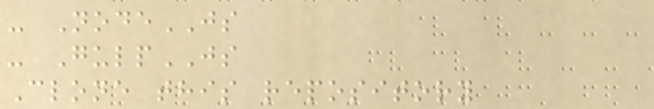- NodeJS
- GulpJS
Clone this repository
